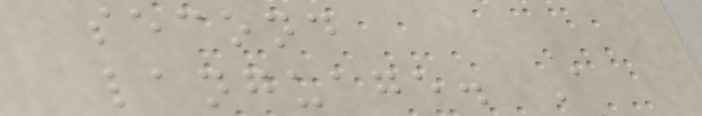second
language. A
